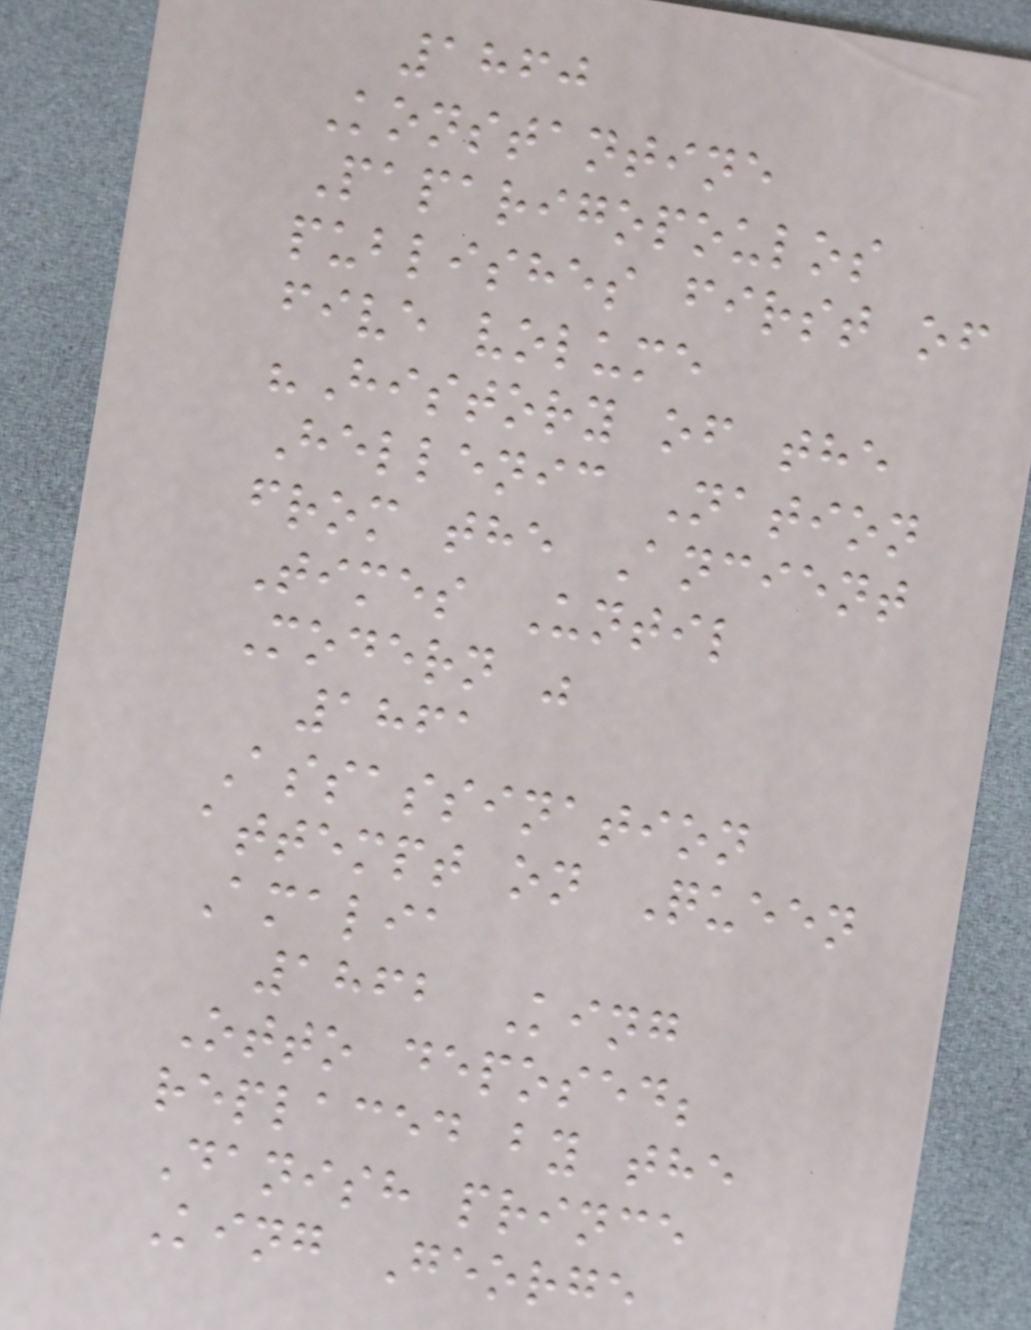1860
Konstantine
Paparigopoulos
publishes first of
five volume
"History of the
Hellenic Nation
from the Ancient
Times Until
Modern "
1861
Assassination
attempt on Queen
Amalia
1862 King
Otto deposed;
replaced by the
Danish prince
King George
